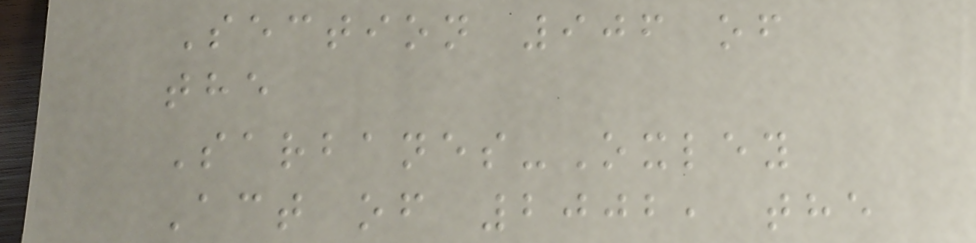Section 906 of
the
Sarbanes-Oxley
Act of 2002, the
